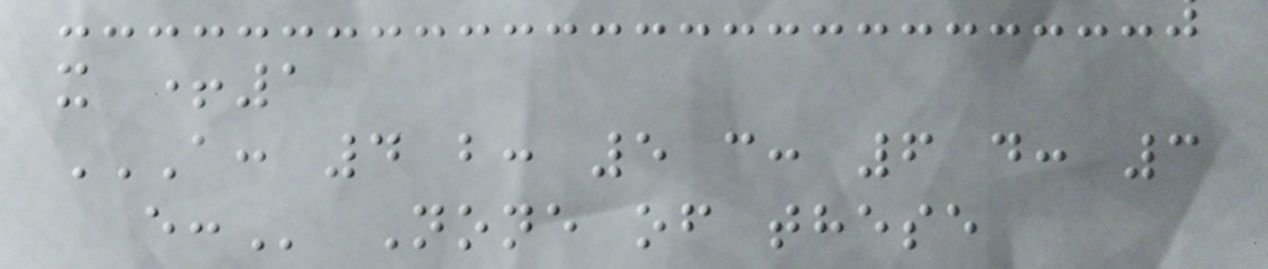x +1
A: 4 B: 5 C: 6 D: 3
E: None of these
